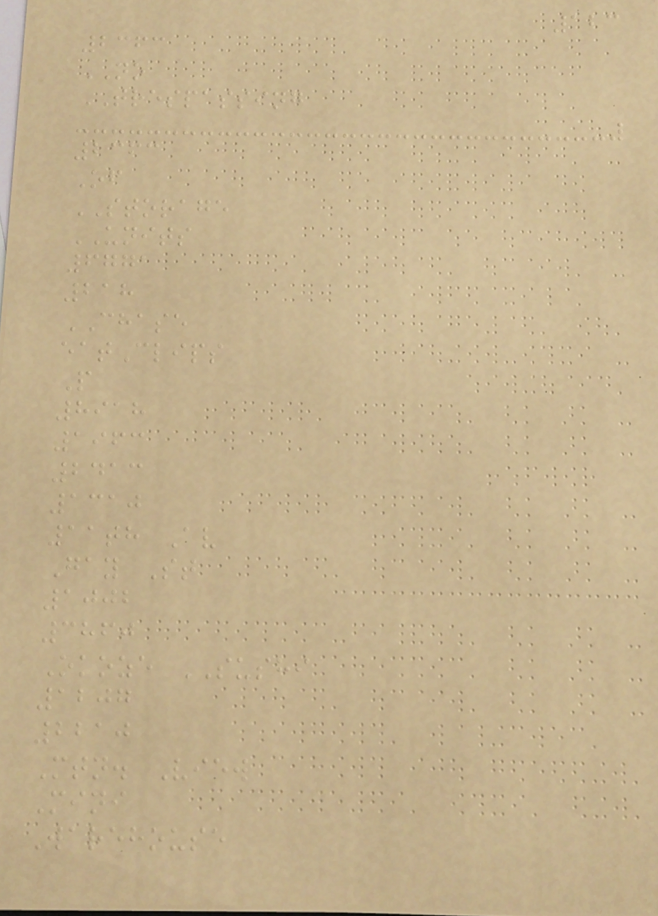123
2363
NO
TRESPASSING
2363
Of
STORAGE
UNITS
6771
218
CHASE
eatClips
P
8918
1963
2413
1310
11th Av
Gay St
1002
3860
Okoze SUSHI
1207
2210
Mtn. View
Mini
Warehouse
